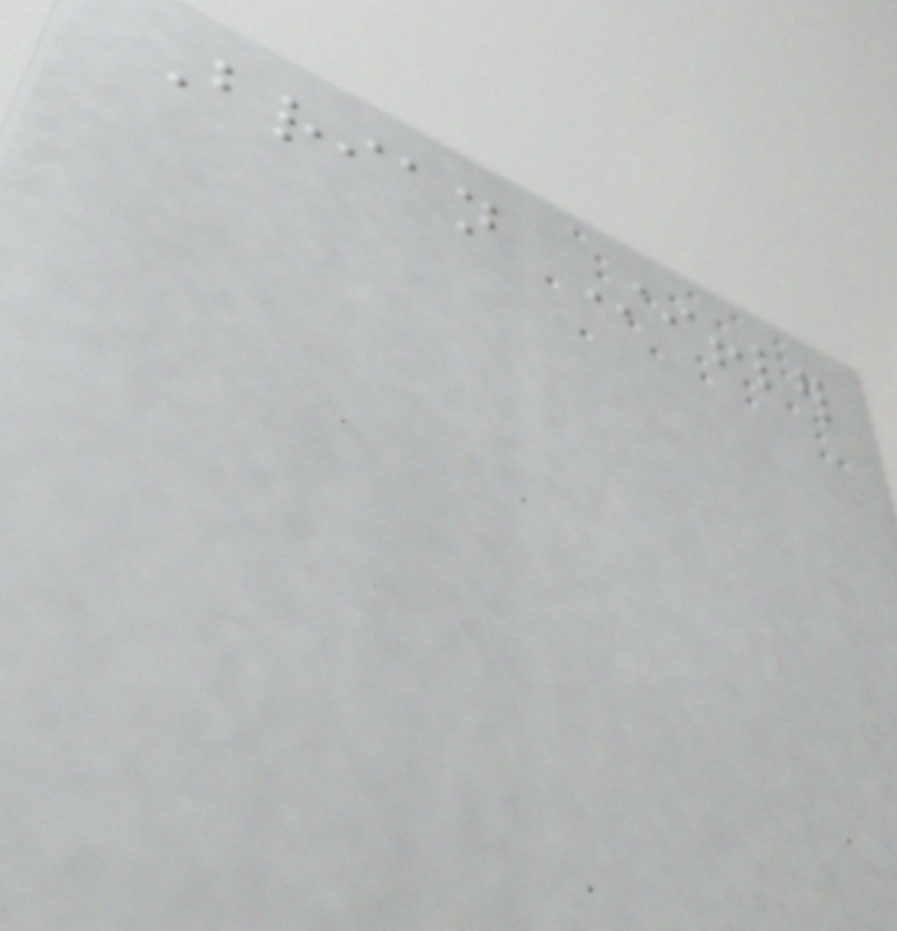Brian Stiffler
